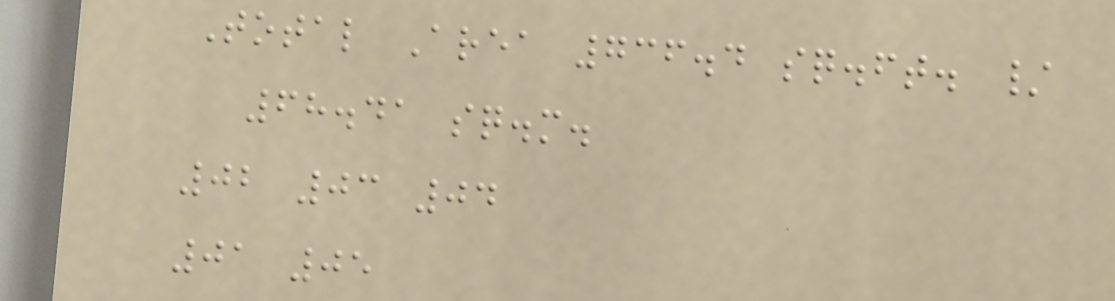Total Area 736.4 sq.ft. /
68.41 sq.m.
02 03 04
01 05
